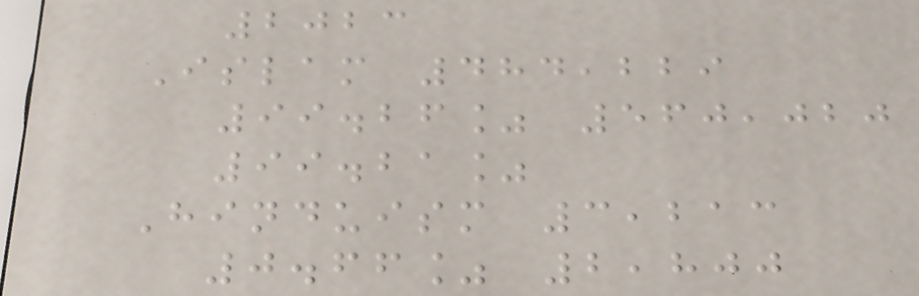2023
Islam 484,229
99.26% 560,020
99.21%
Hinduism 3,213
0.66% 2,800
